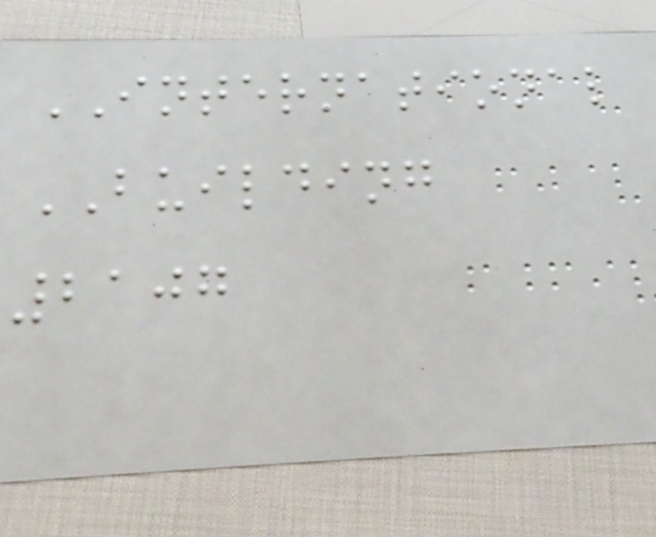INTERNATIONAL
BUILDING
2107
